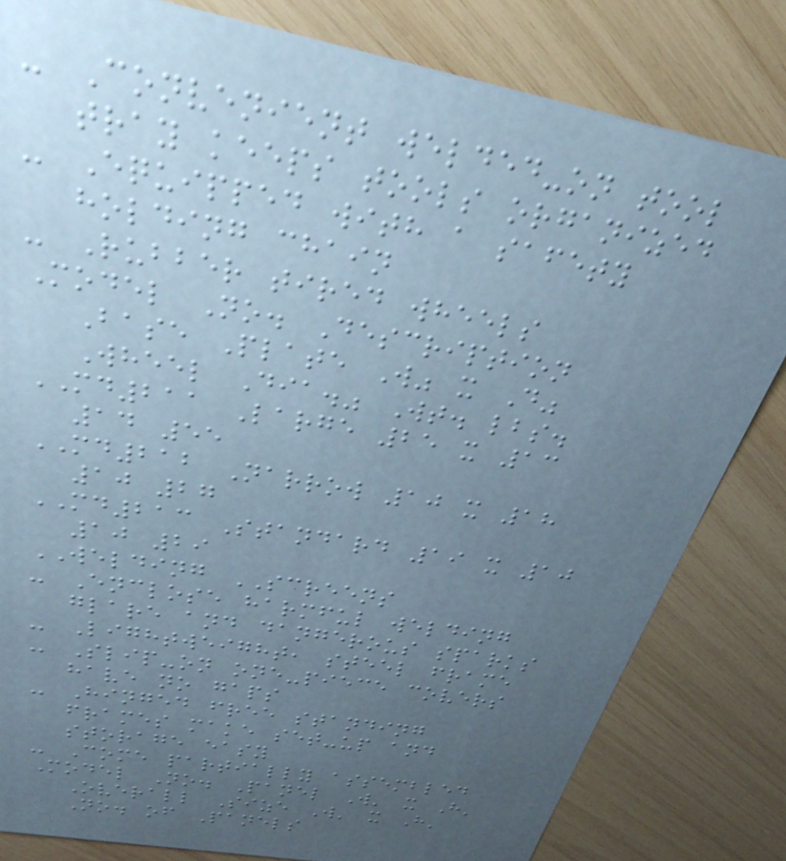- Convenient welded-on tool
tray keeps tools organized
- Equipped with a safety
holding chain
- Rubber tired wheels
Model No. Description
Base Plate W" x D"
Wheel Dia." Wt. lbs.
MD211 Large 25 x 13
14 55
MD212 Narrow 10 x 18
10 27
MD213 Standard 19 x 10
10 29
WELDING SCREENS
- Enclose harmful welding
glare and dangerous sparks
- Lightweight, steel frame
- Slip-on one-piece covers
have no gaps
- Hinged free standing
frames make set-up and
storage easy
- Come partially assembled
Model No. Panel W' x H'
Overall Size W' x H'
No. of Panels
